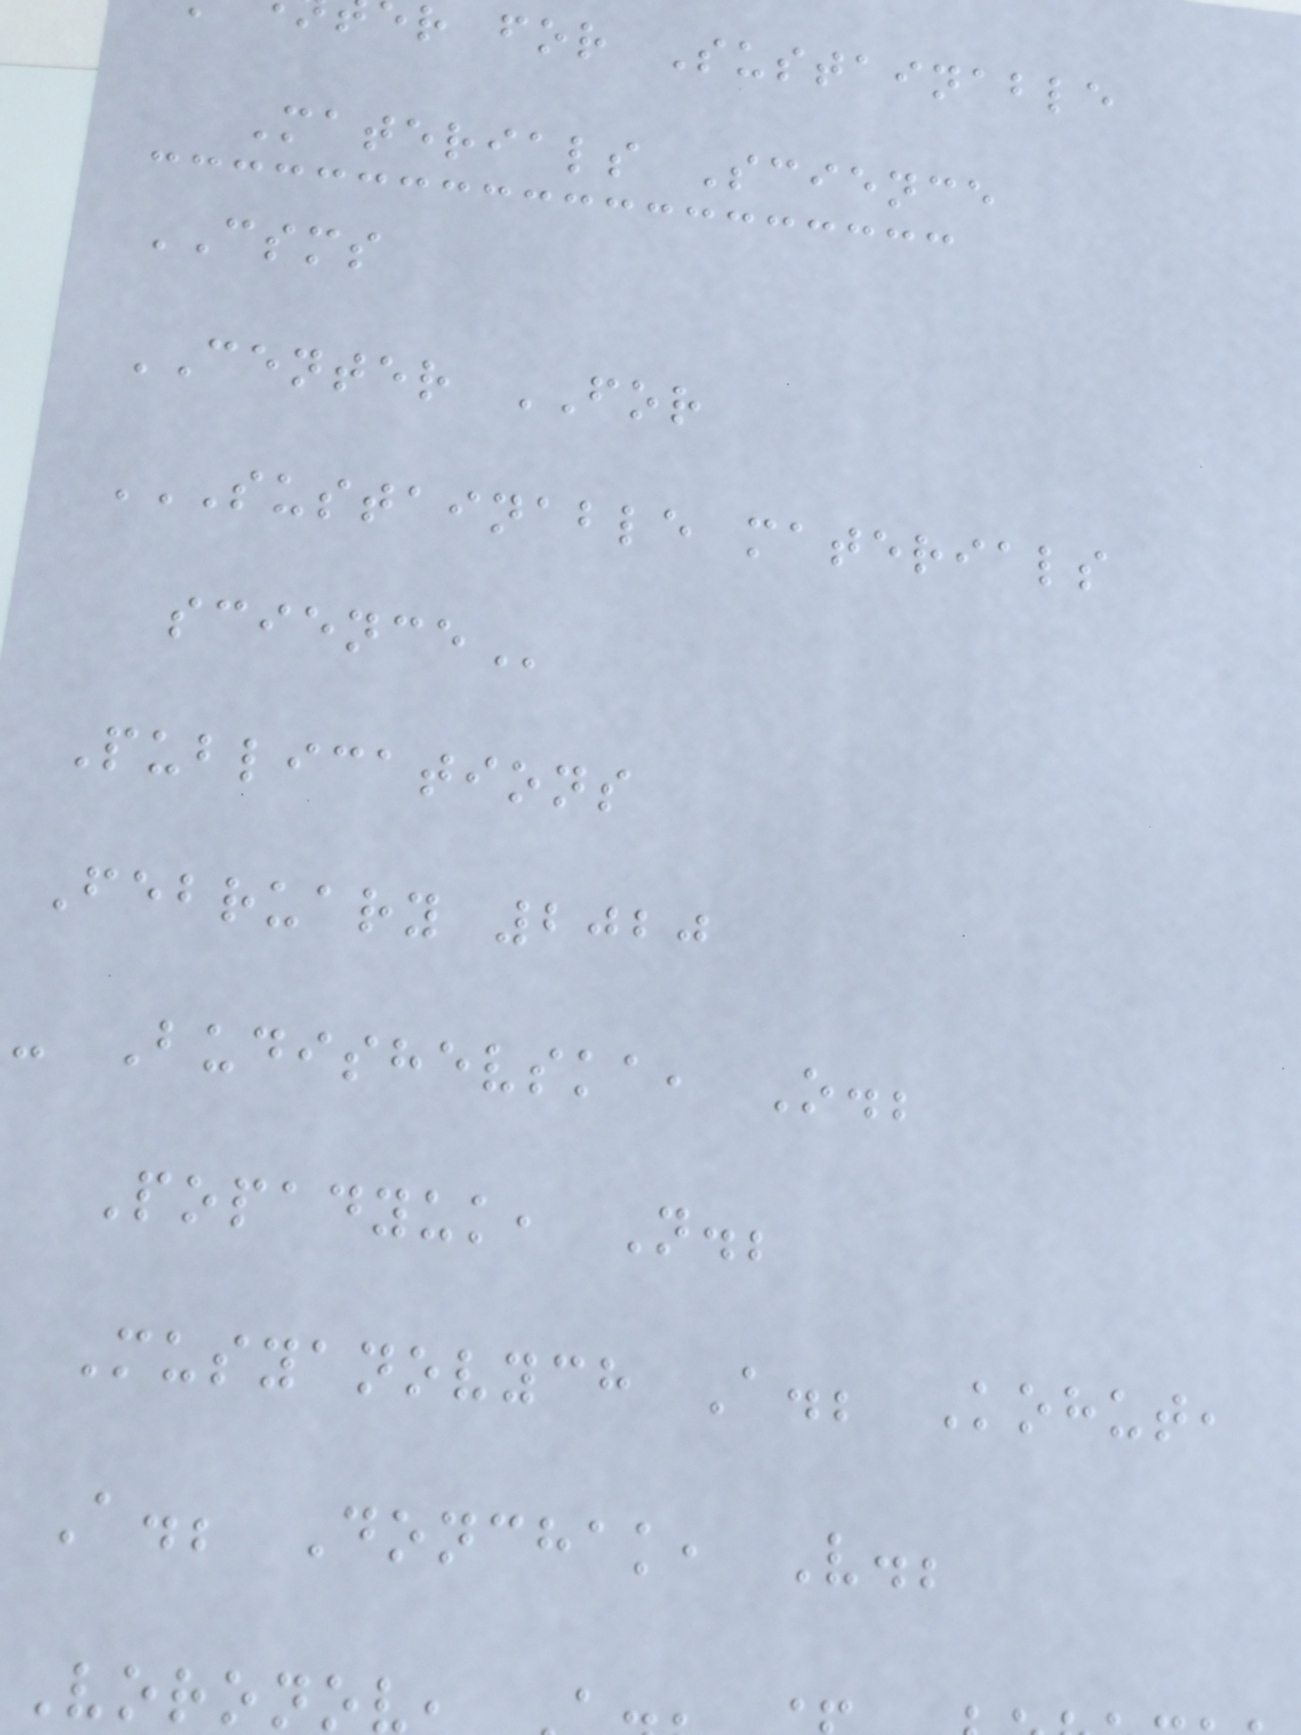r for Sustainable
Materials Science
CSMS
CENTER FOR
SUSTAINABLE MATERIALS
Publications
February 2020
- Budishevska, O.;
Popadyuk, N.;
Musyanovych A.; Kohut,
A.; Donchak, V.;
Voronov
